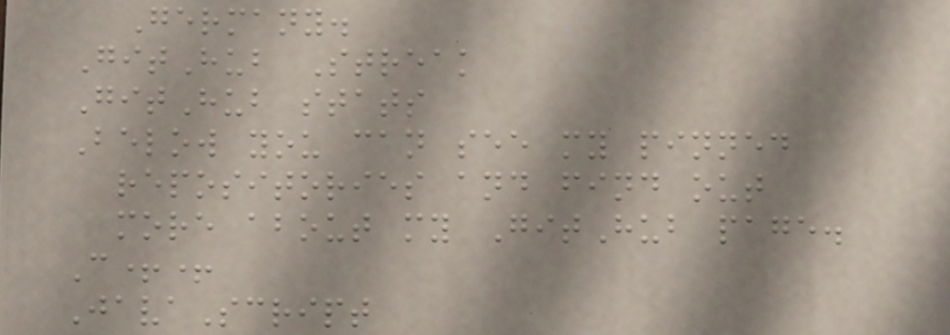Germany.
GitHub Streak
GitHub stats
Below you can see my pinned
repositories and find out
more about my GitHub page.
C++
JavaScript
